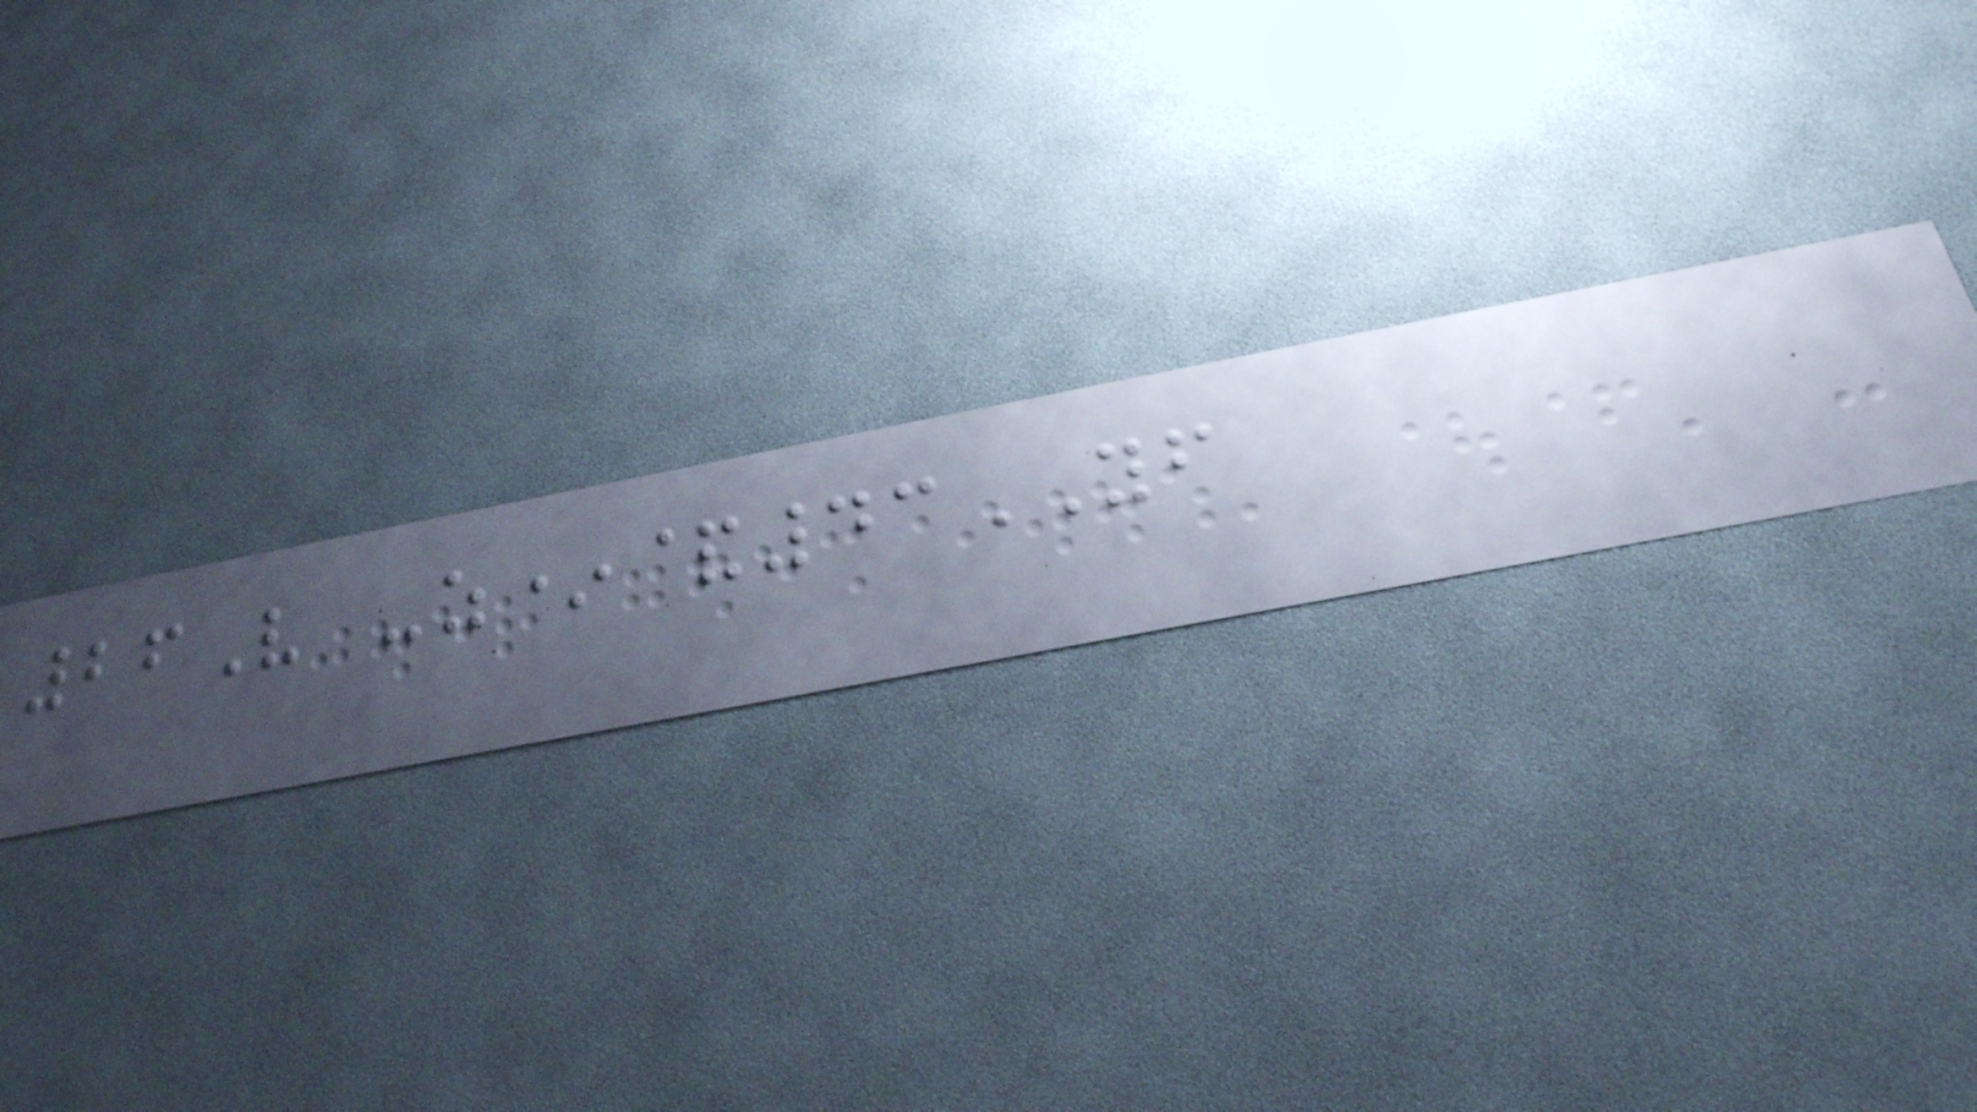26V -z*&43YF
